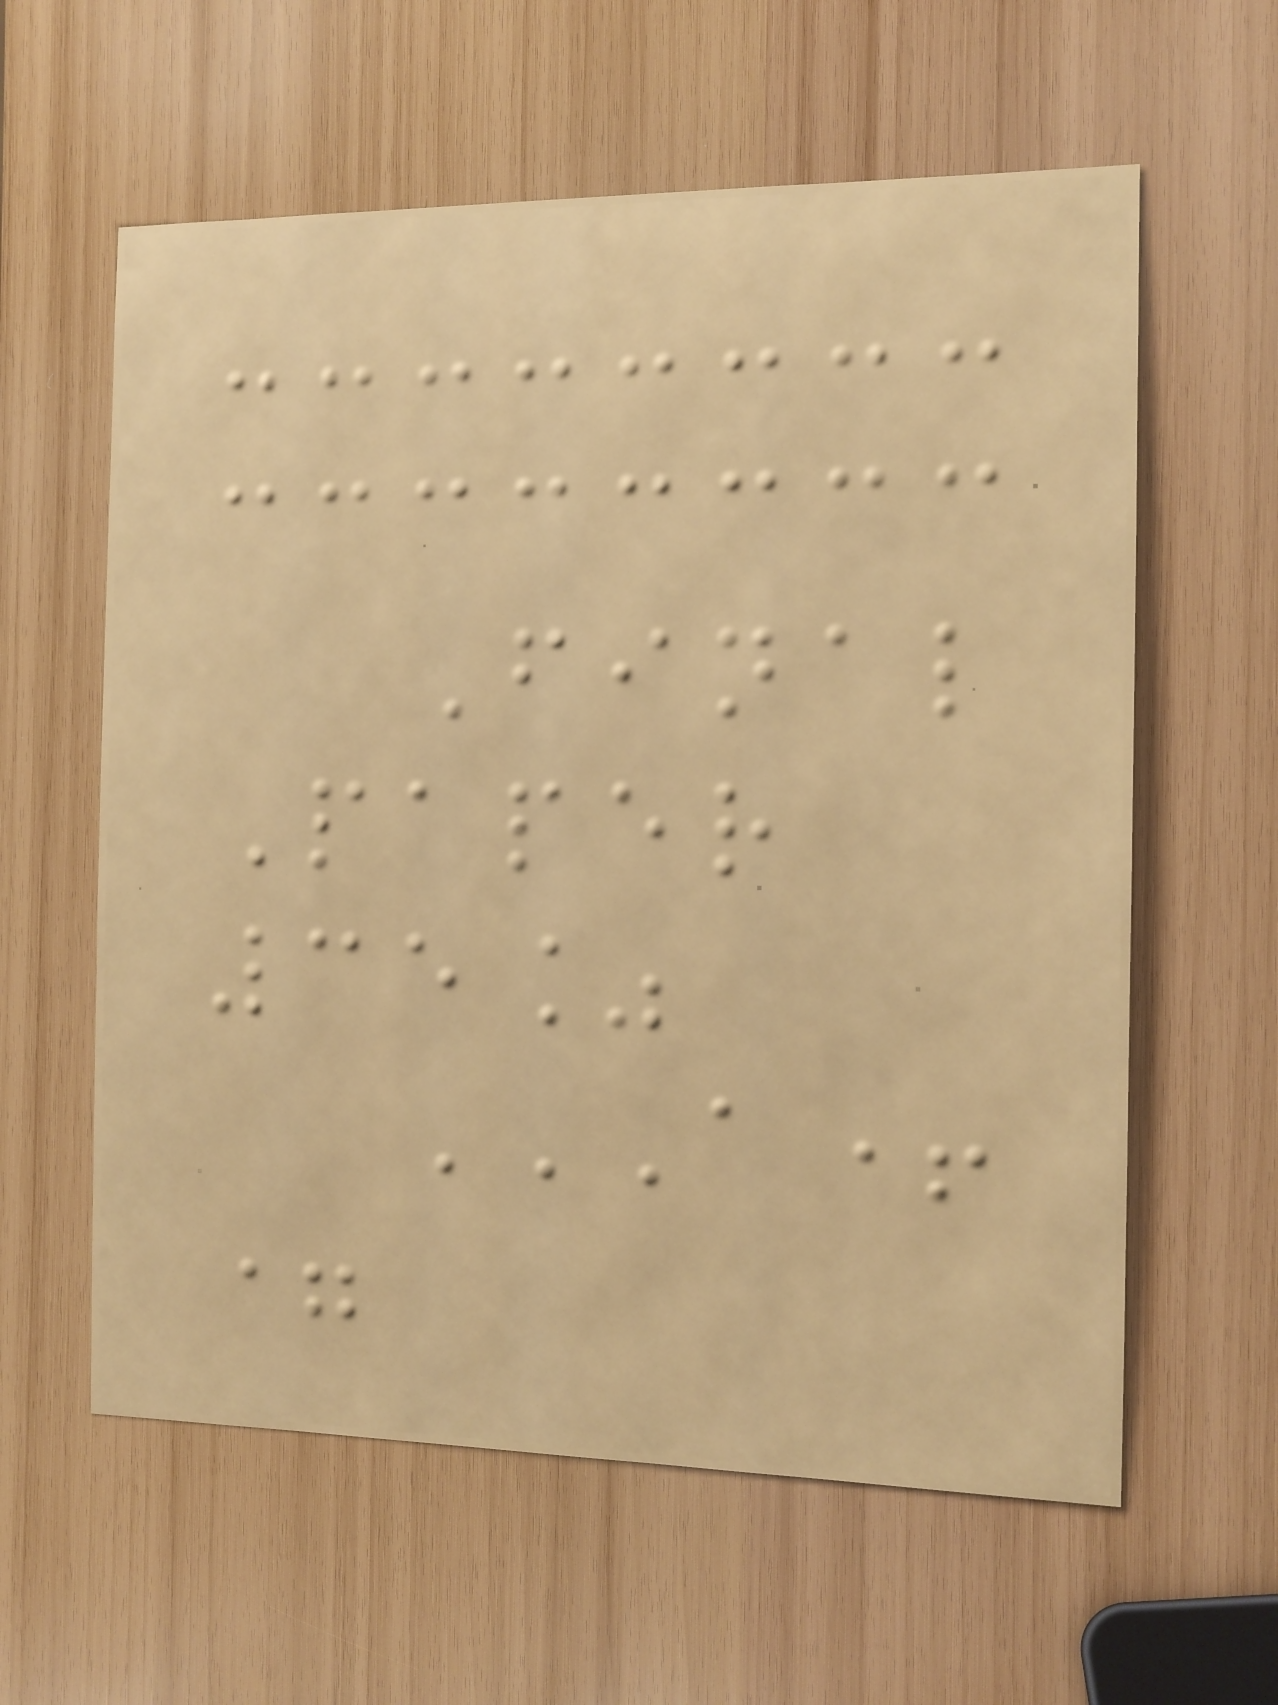Final
Paper
35%
A+
=
